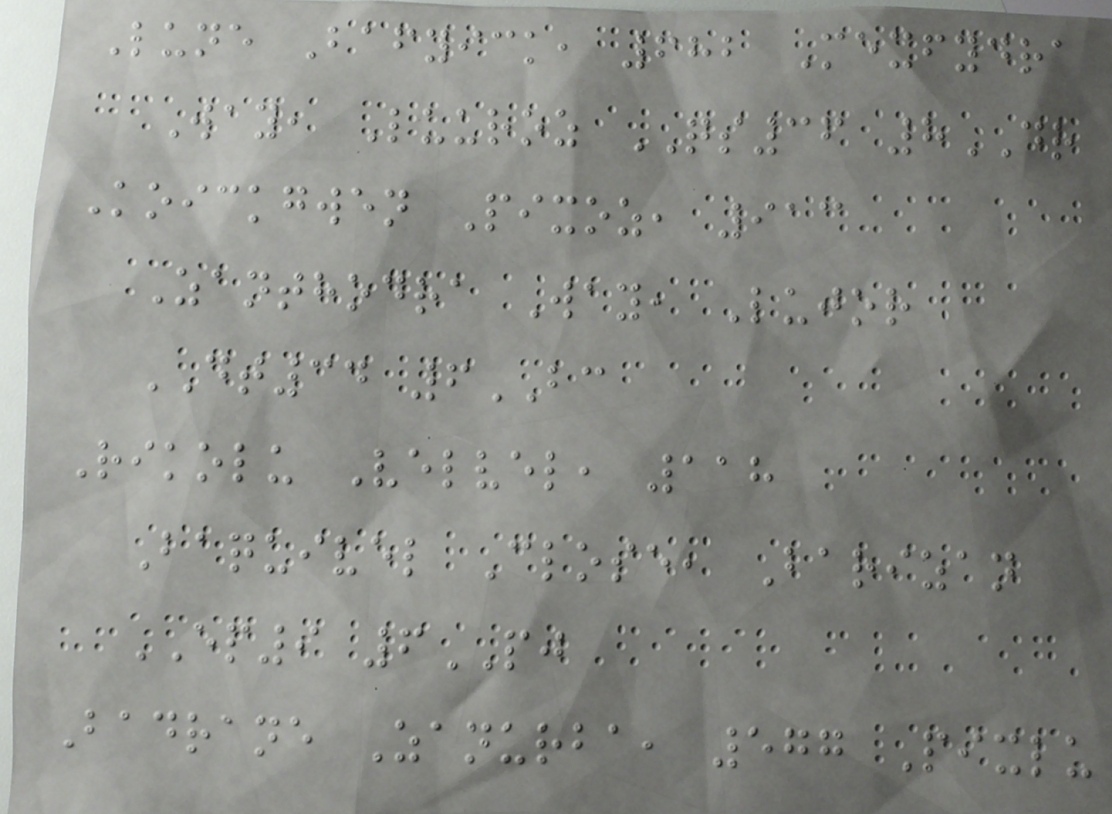Lune Bafyick, 682 Mexfydra
Way, Luuroz QS36 8DR
Koickgwen Pixoz, 913
Zanthodra Way, Lujor
DT34 6BC
Rikolu Velvel, 118
Baquivel Close, Barizan
EP9 6PJ
Badrane Zanurba, 577 Pixlu
